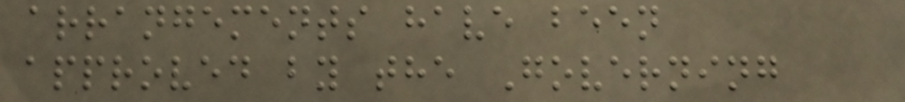arrangements have been
approved by the Governing
